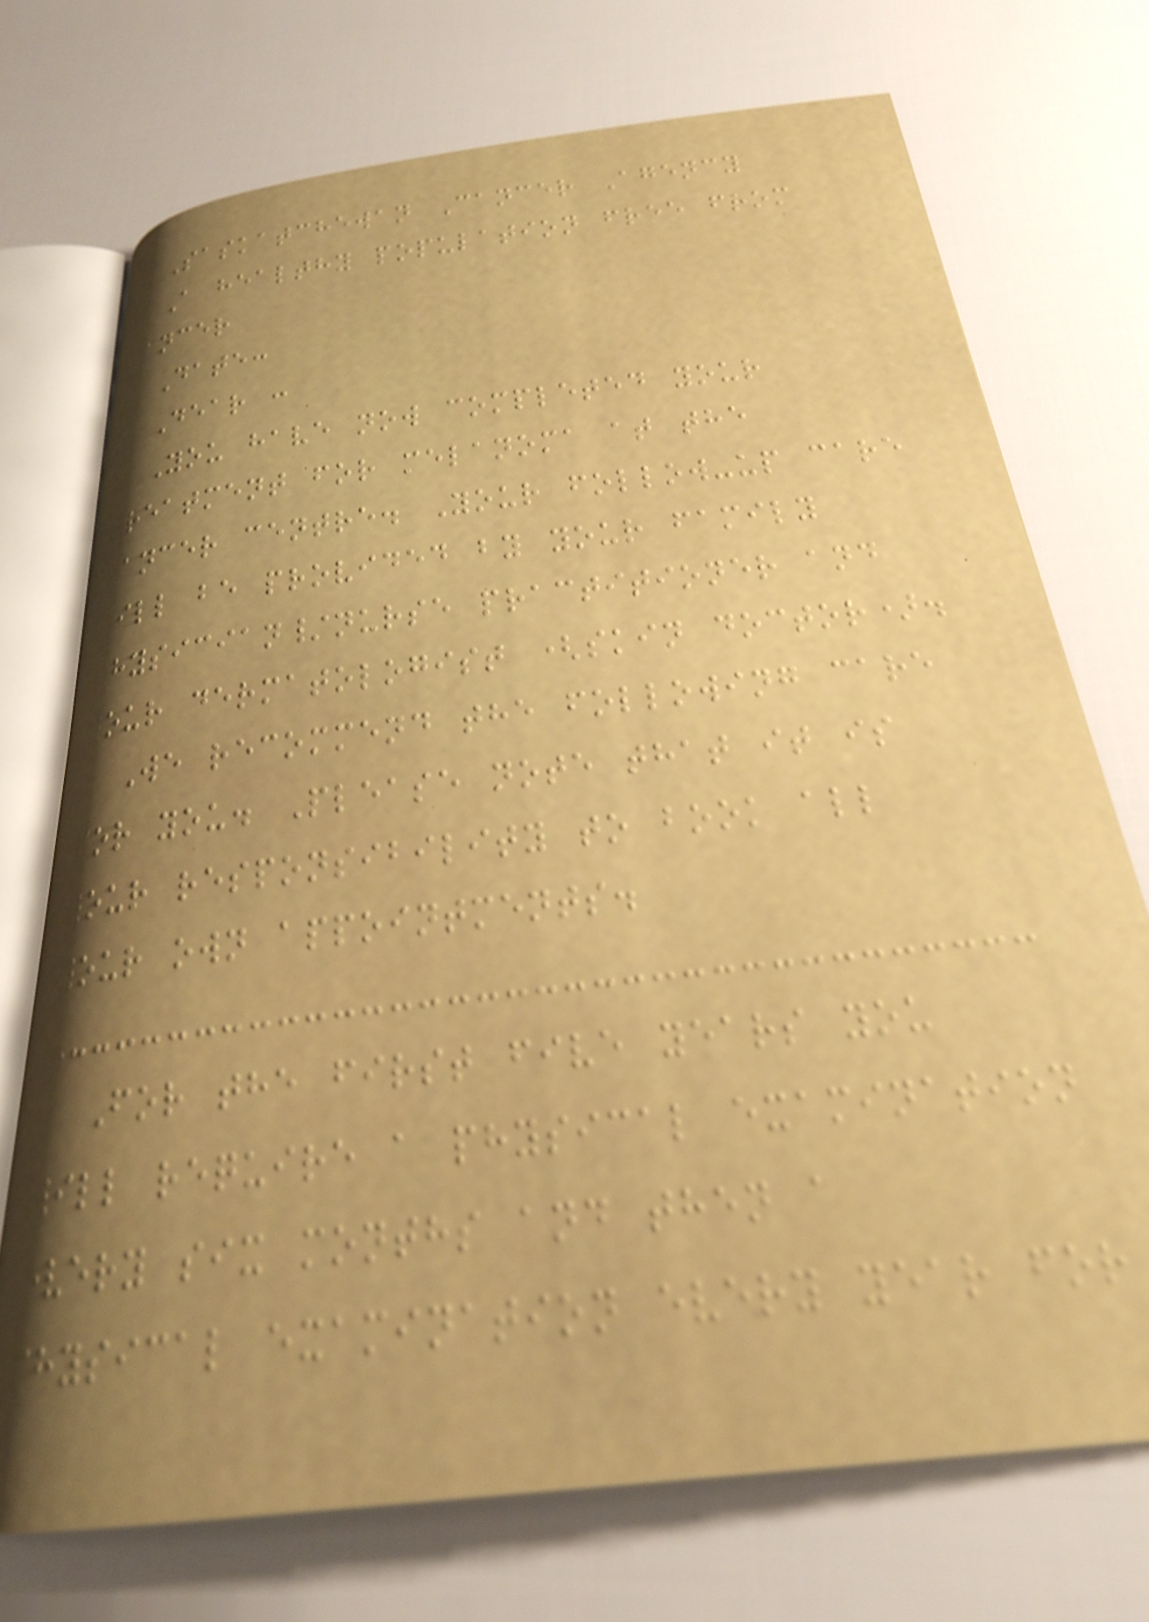Saskatchewan Cancer Agency
A healthy population free from
cancer
Date:
Dear :
You have now completed your
treatment for melanoma at the
cancer centre. Your follow-up care
will be provided by your family
physician/nurse practitioner and
your dermatologist (skin doctor).
We recommend the following care
for you. Please note that it is
your responsibility to book all
your own appointments.
For the first five years you
will require a physical examination
every six months and then a
physical examination every year for
